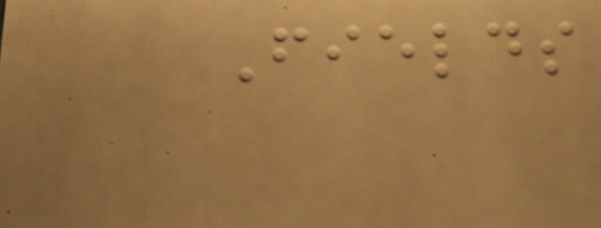Fields
